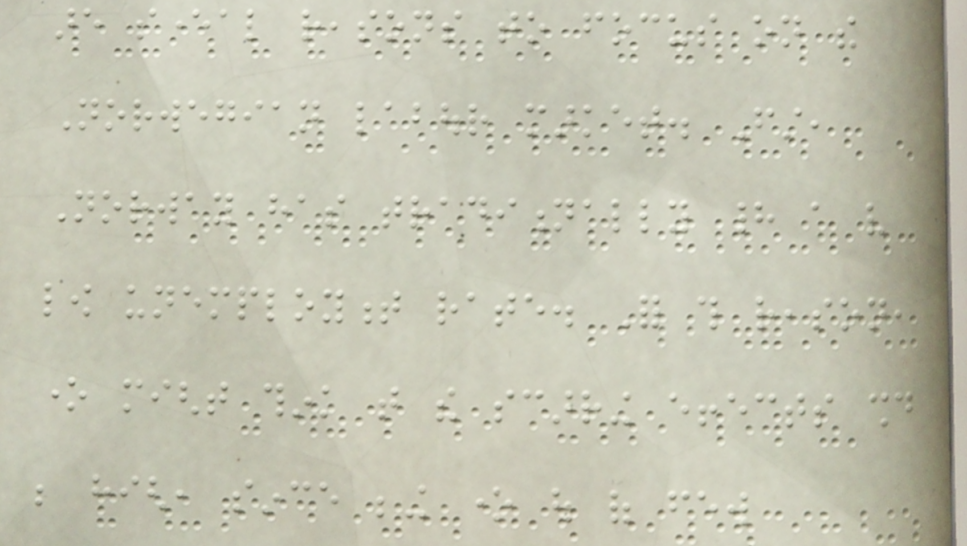are several reasons to focus on the
Norwegian labour market. First,
Norway has traditionally had a very
low unemployment rate. For this reason,
one might think that the scarring effects should
be high, since being one out of few
